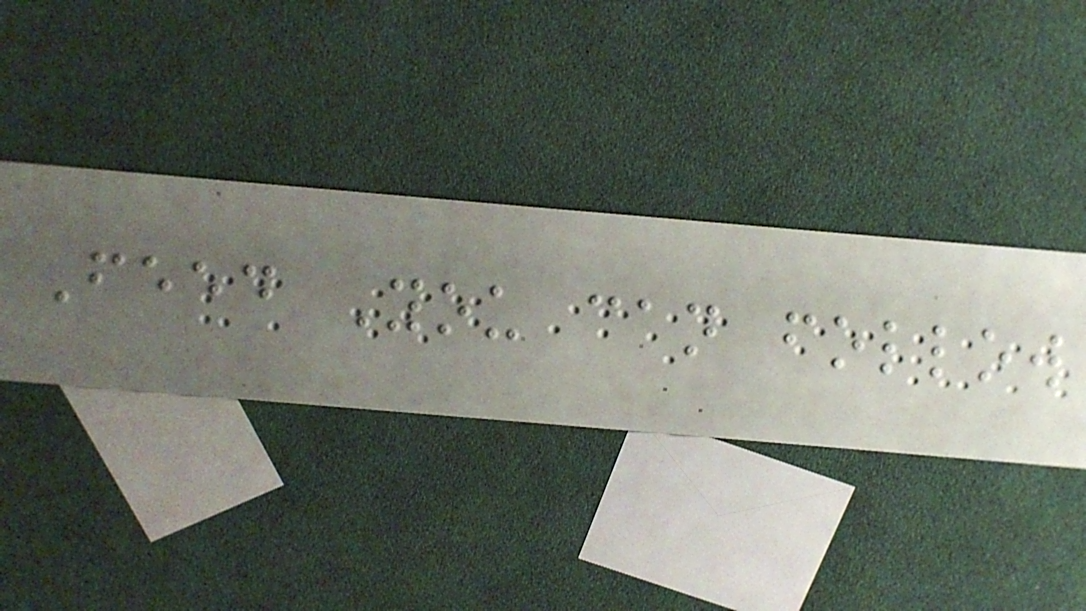Feed You can follow
